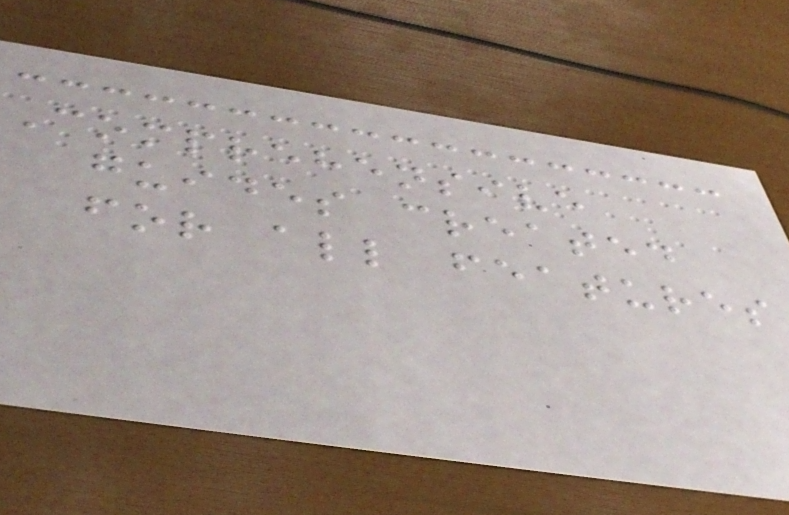Comprehensive
guides created
for all features
